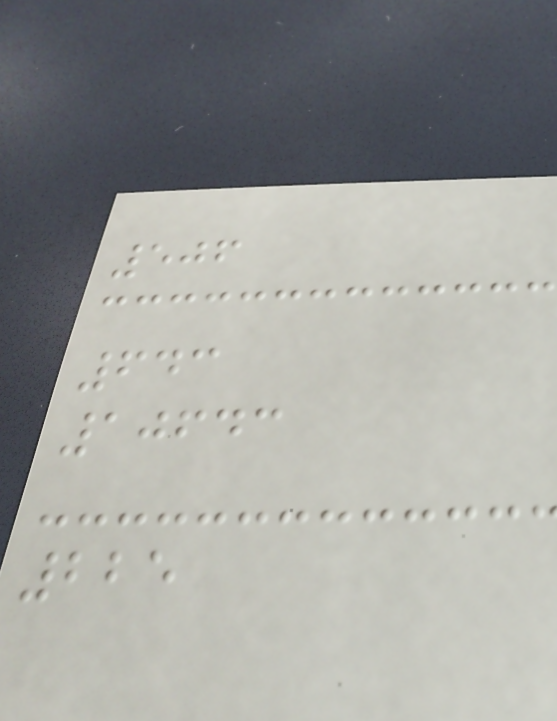506
643
10643
225
